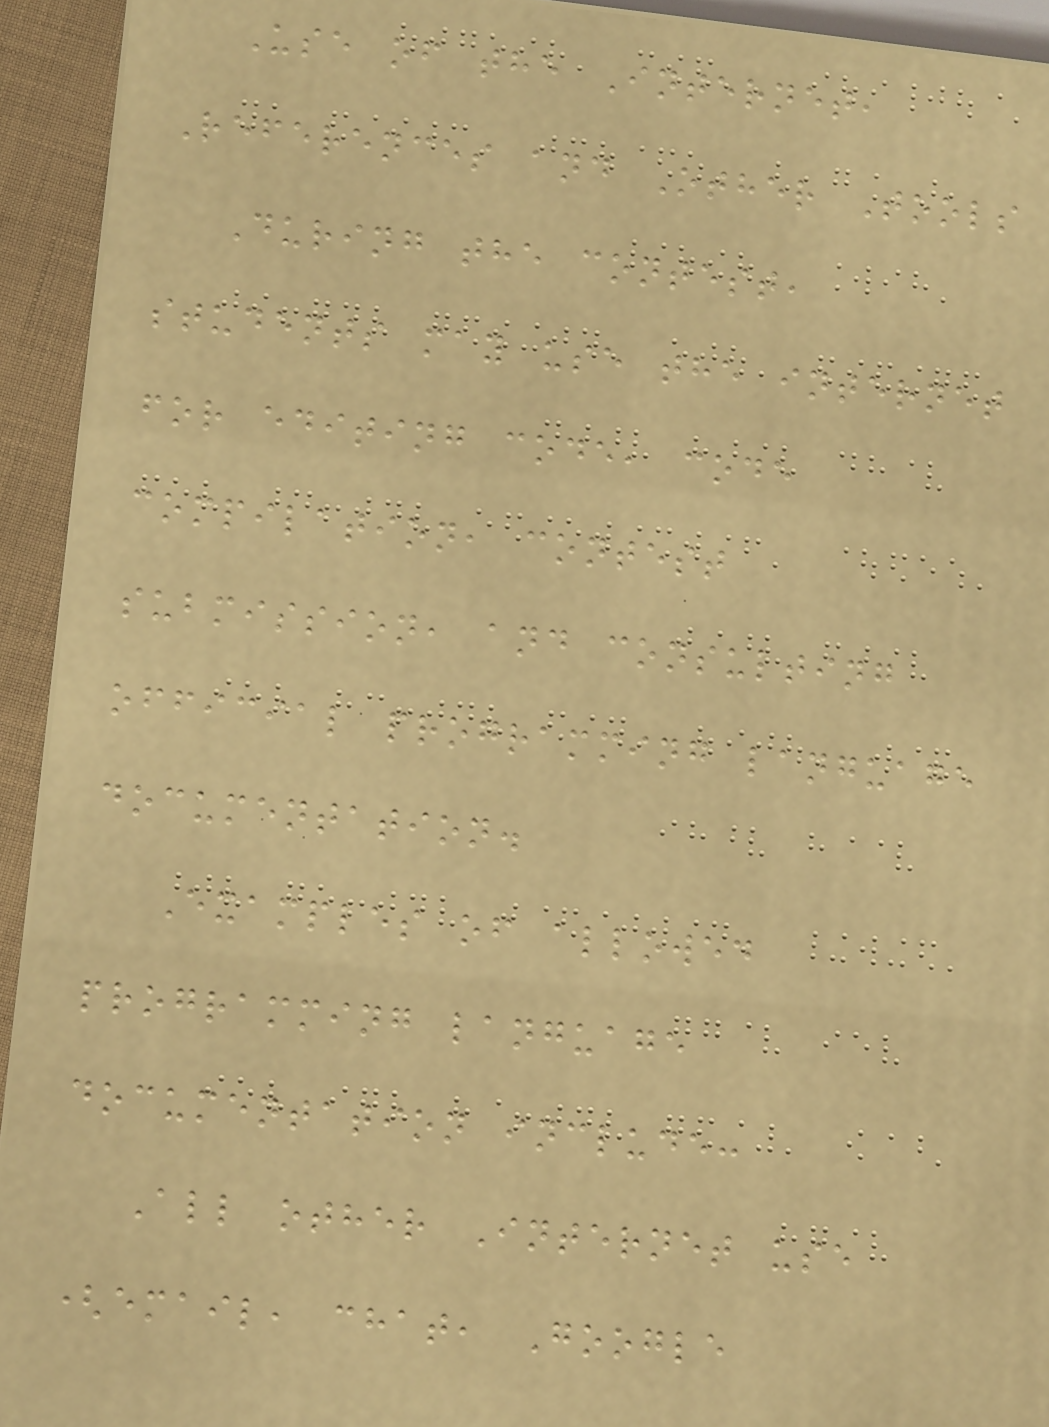Use of the Internet,
References and Other Tools
During the contest,
students may use the internet
for editing code, code
compilation, contest
submission, and consulting
official programming language
documentation.
Examples of allowed
programming language
documentation include:
All other Internet use
(email, chat, Google
